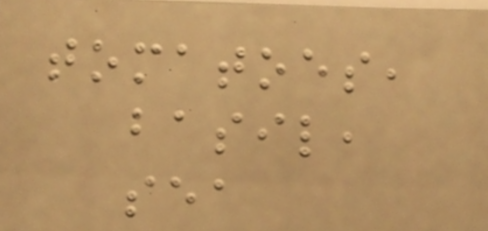tomatoes,
basil,
sea
